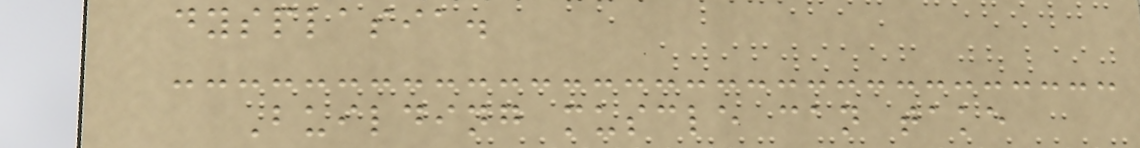dysplasia.
Building muscle can take
